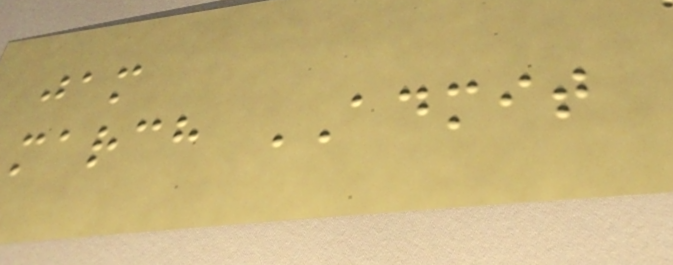jam
march ADMIT
